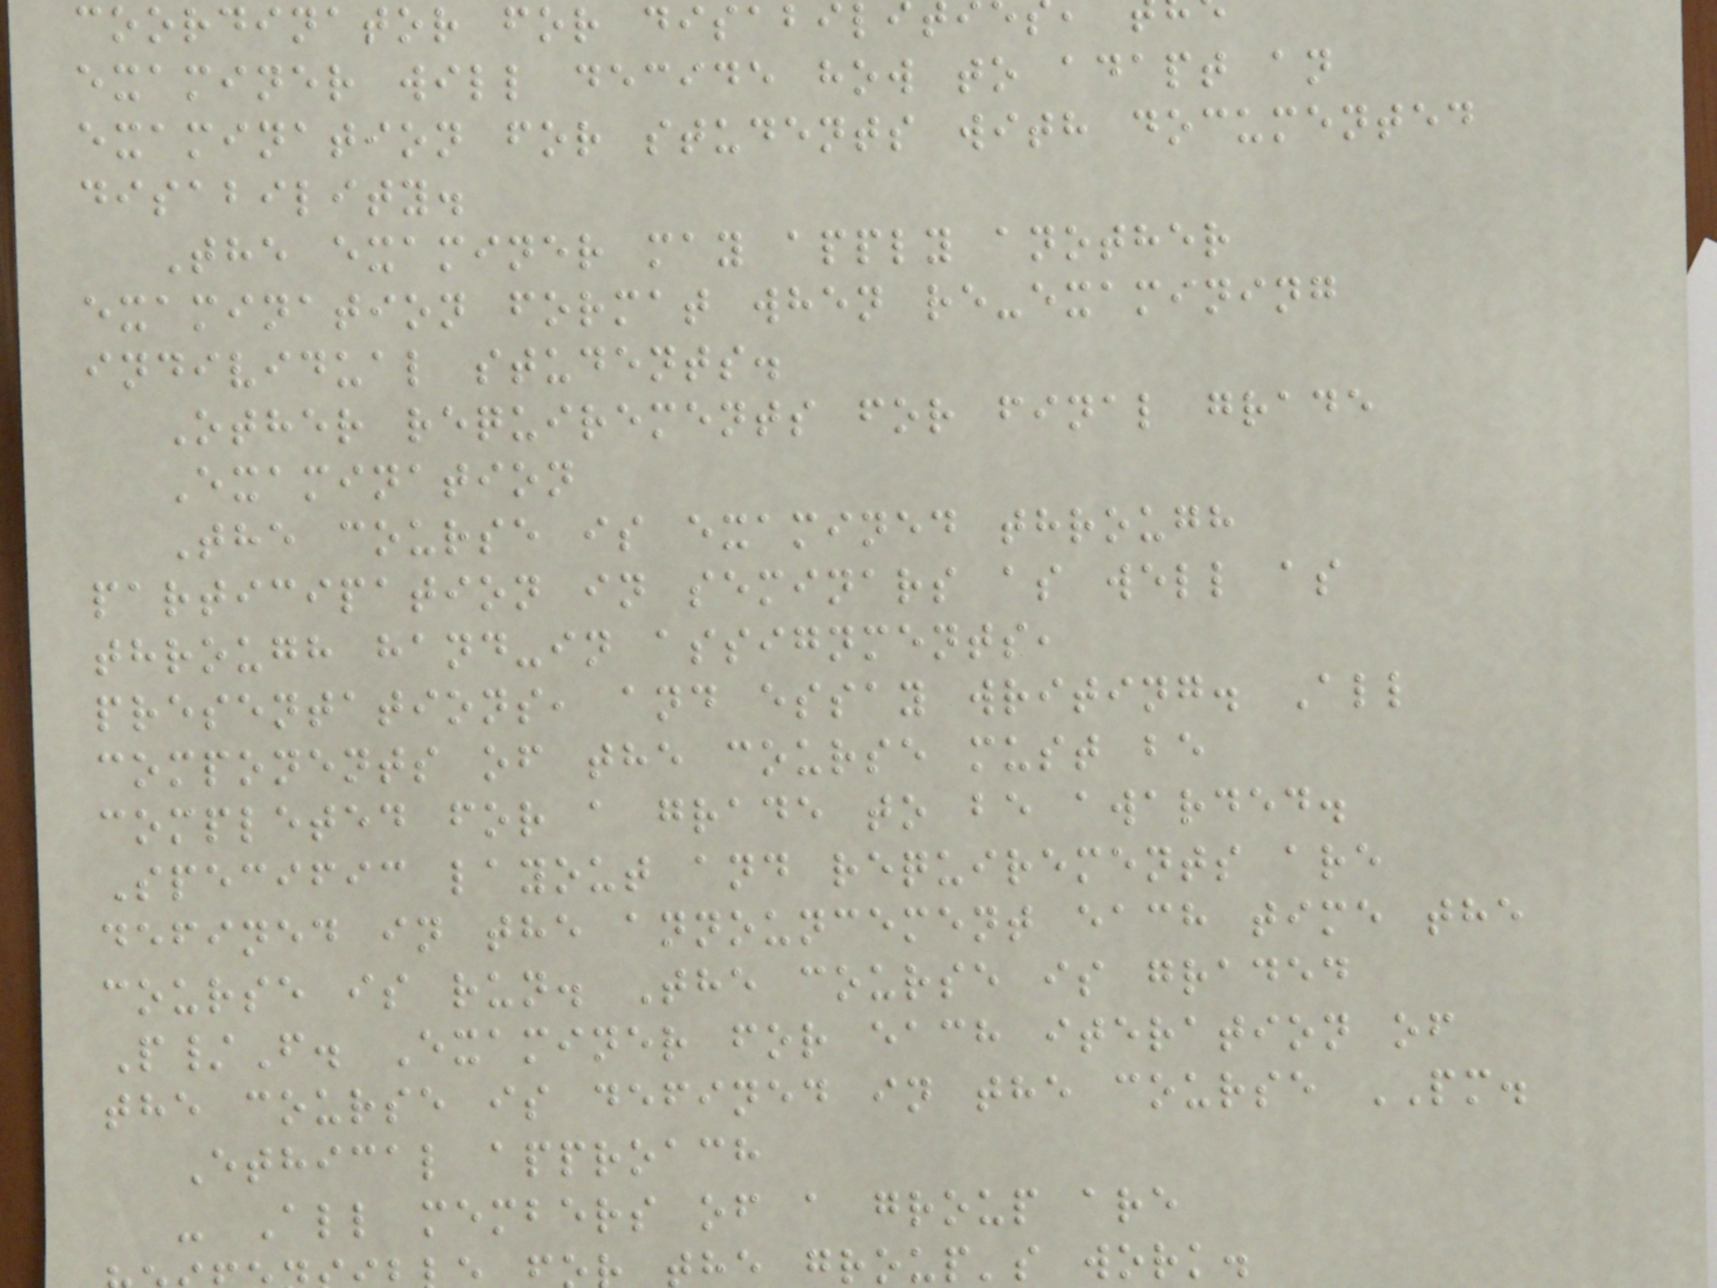coordinator for disabili
examiner will decide how to adapt an
examination for students with documented
disability.
The examiner may apply another
examination format when re-examining
individual students.
Other requirements for final grade
Examination
The course is examined through
participation in seminars as well as
through hand-in assignments,
presentations, and essay writing. All
components of the course must be
completed for a grade to be awarded.
Specific layout and requirements are
defined in the announcement each time the
course is run. The course is graded
P/F. Examiner for each iteration of
the course is defined in the course PM.
Ethical approach
- All members of a group are
he group's work.
